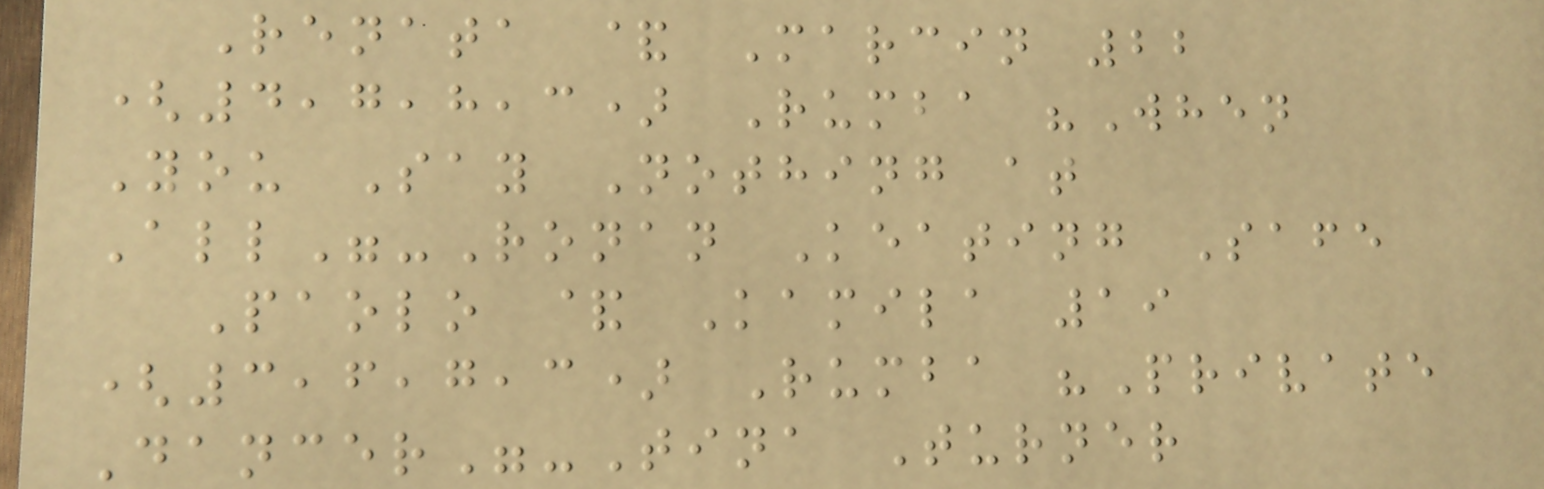Renata & Marcin 22
(4,7,8,3) Rumba "When
You Say Nothing at
All"-Ronan Keating Safe
Paolo & Kamila 19
(3,6,7,3) Rumba "Private
Dancer"-Tina Turner
